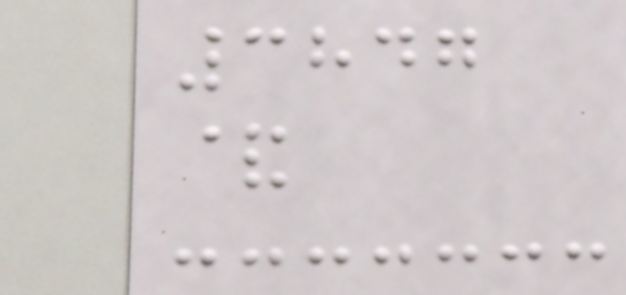3847
&
